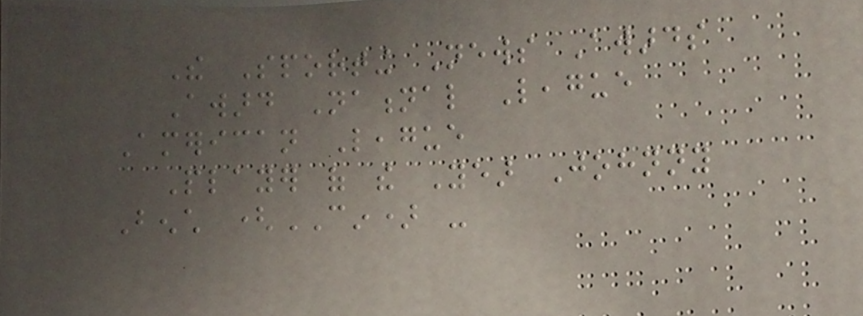The Sporting News Awards
Award National League
American League
Player of the Year Johnny
Bench (CIN) -
